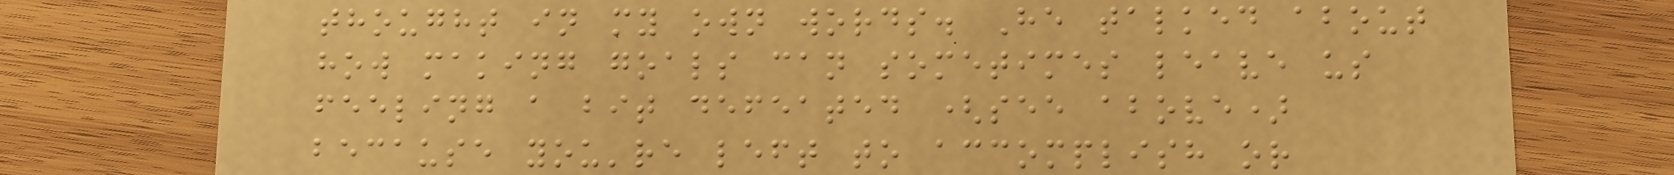thought in my own words. He talked about
how making goals can sometimes leave us
feeling a bit defeated (see above)
because you're left to accomplish or
